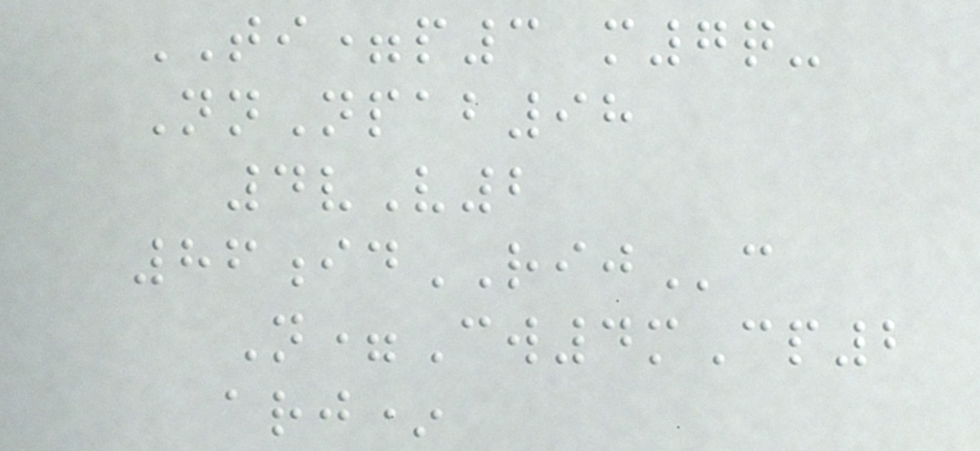TI=p3 m7q-
NnNpab98
4vV2
86idRIJc
N=Cw4mCp2
arj*
